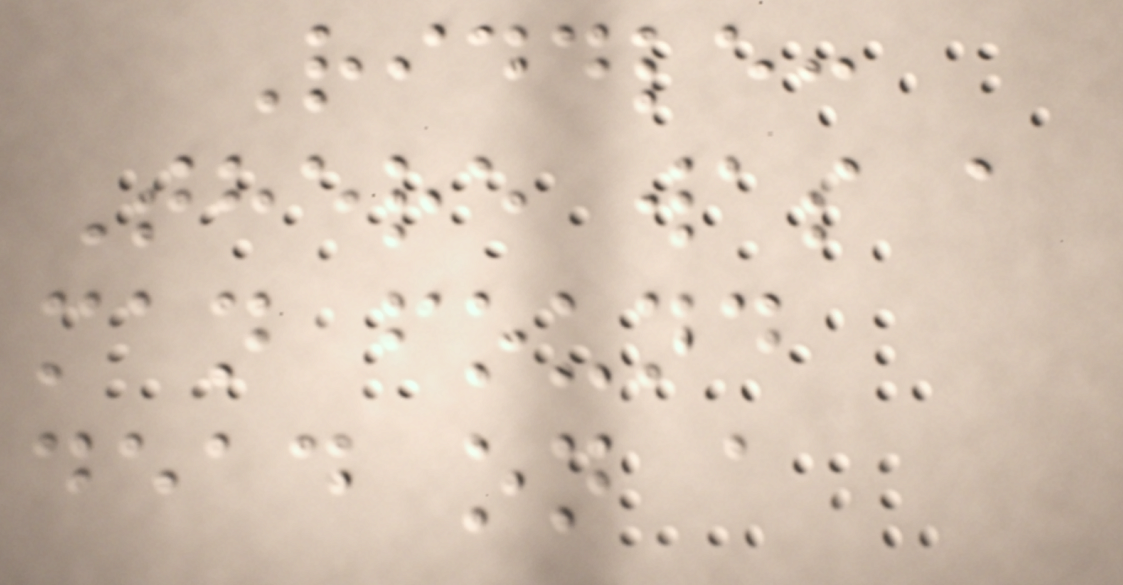Riddle:
There was a
man found
dead on a
